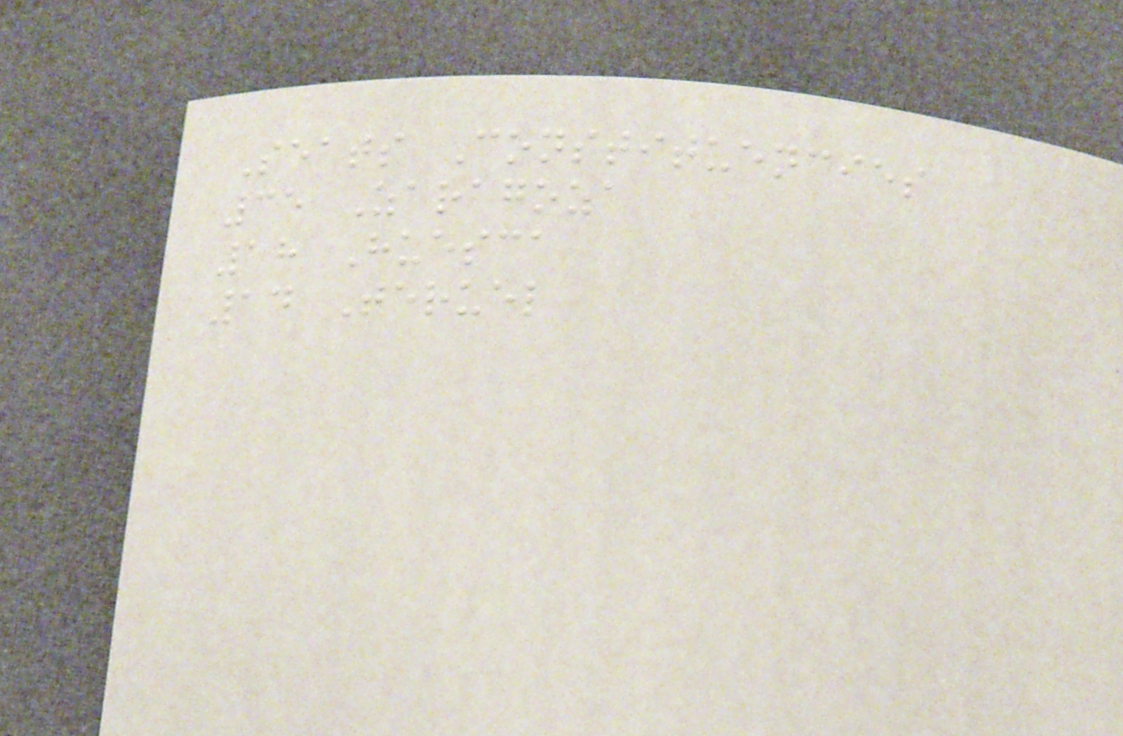Seats Constituencies
35 Zaragoza
18 Huesca
14 Teruel
